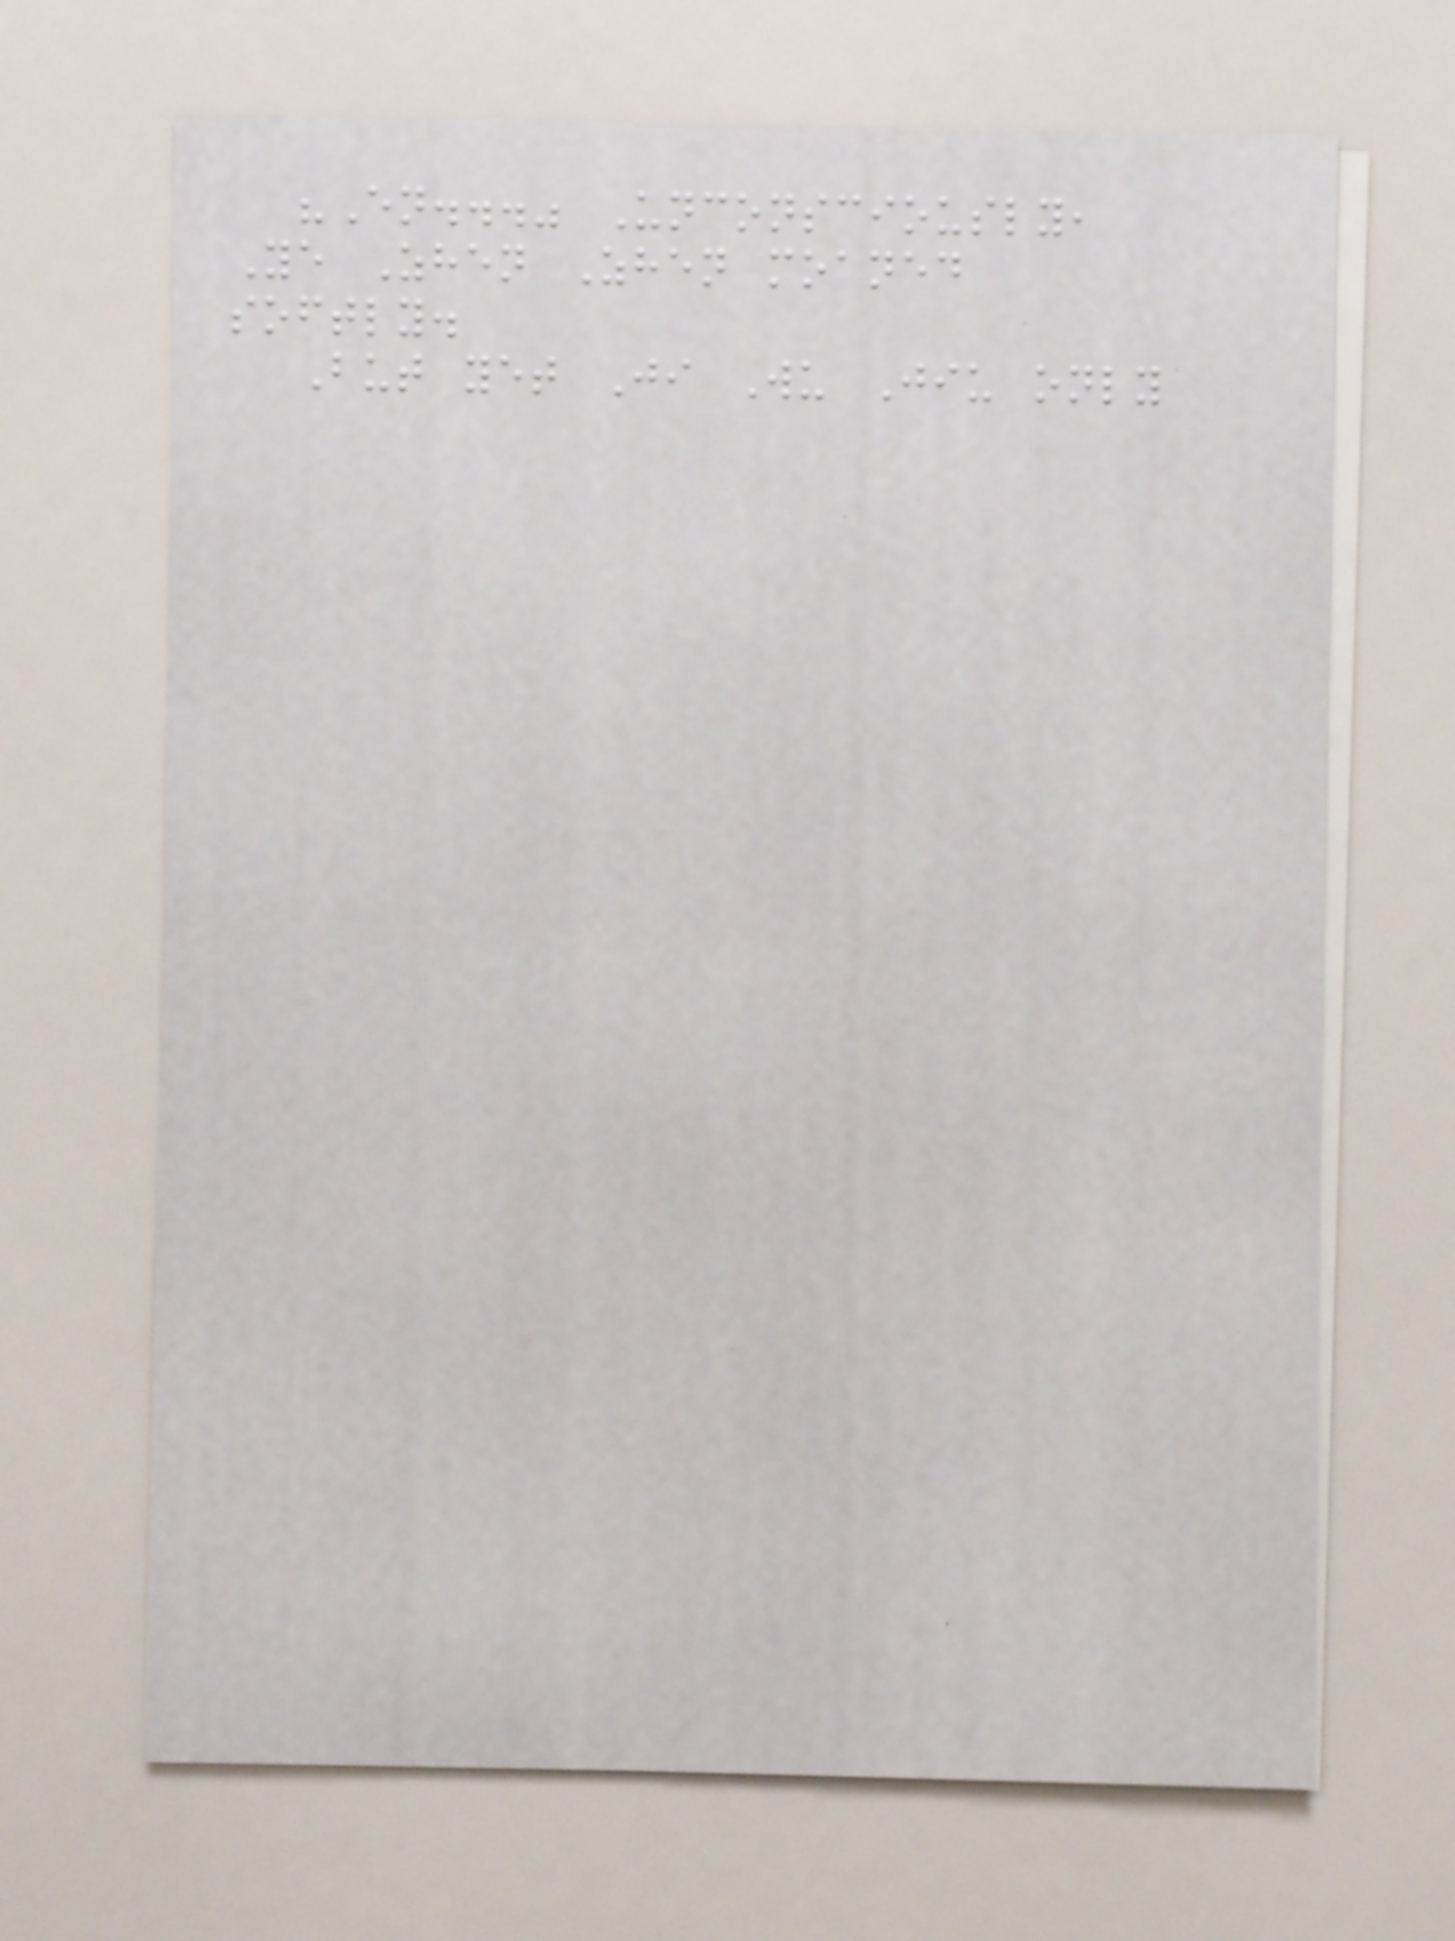"En..." Unconsciously,
Ye Zhen Zhen moaned
softly.
But yet Ji Wu Jiu only
